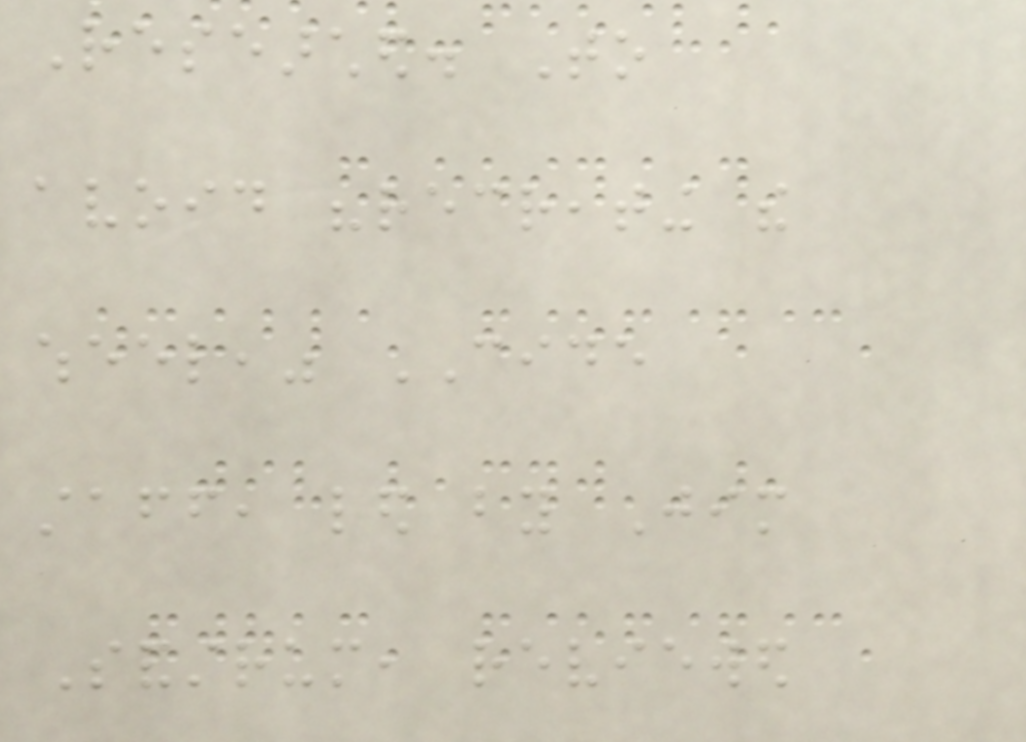Researched. To
avoid "recreating the
wheel," CIDE
staff, led by Jim
Sandstrum, reviewed
